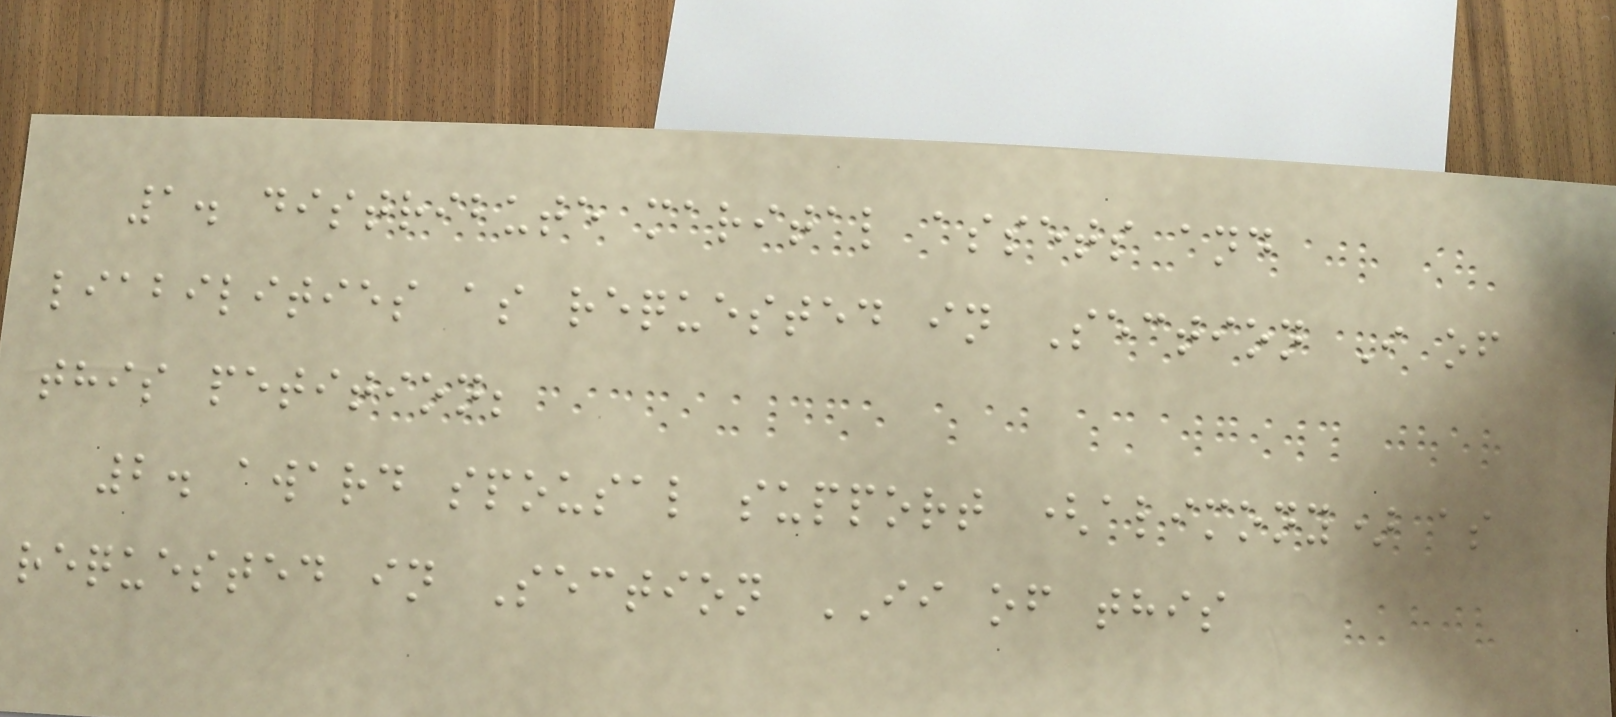1. distribute marital assets and
liabilities as requested in Section I of
this petition;
2. award spousal support (alimony) as
requested in Section II of this
